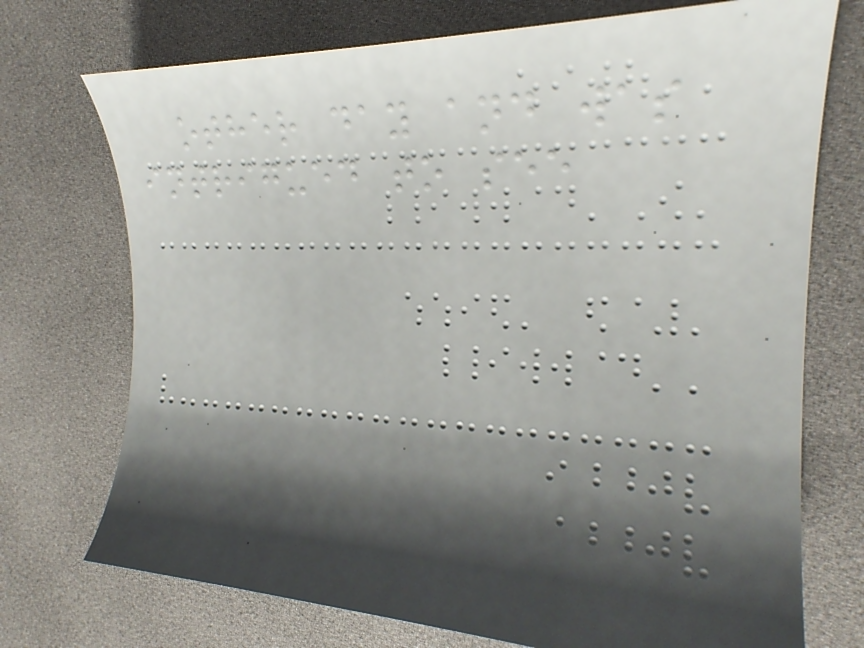other day and was
intrigued to see
